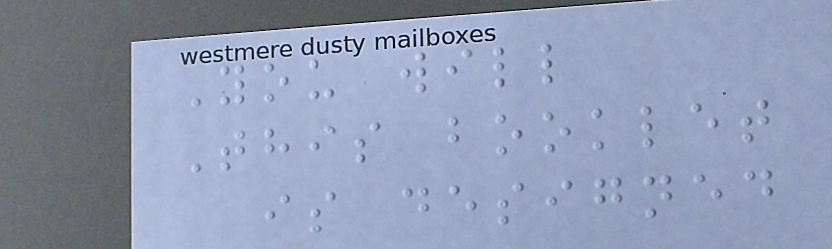You will
This booklet
is designed
